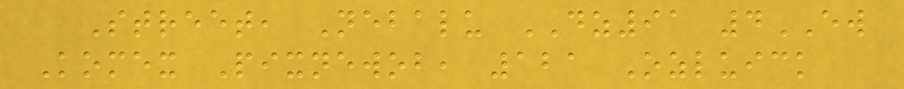Street, Nebalu DZ91 4EW
Komex Pixnewob, 121 Ozluick
